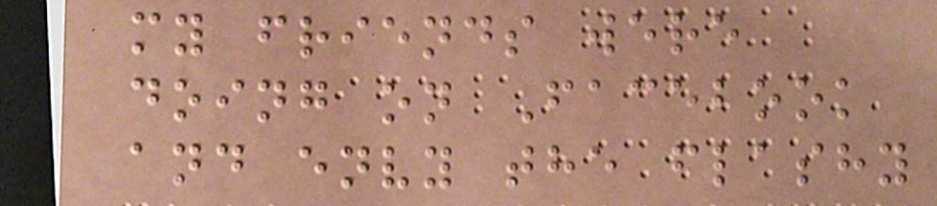my friends were
doing on Facebook
and envy the flashy
